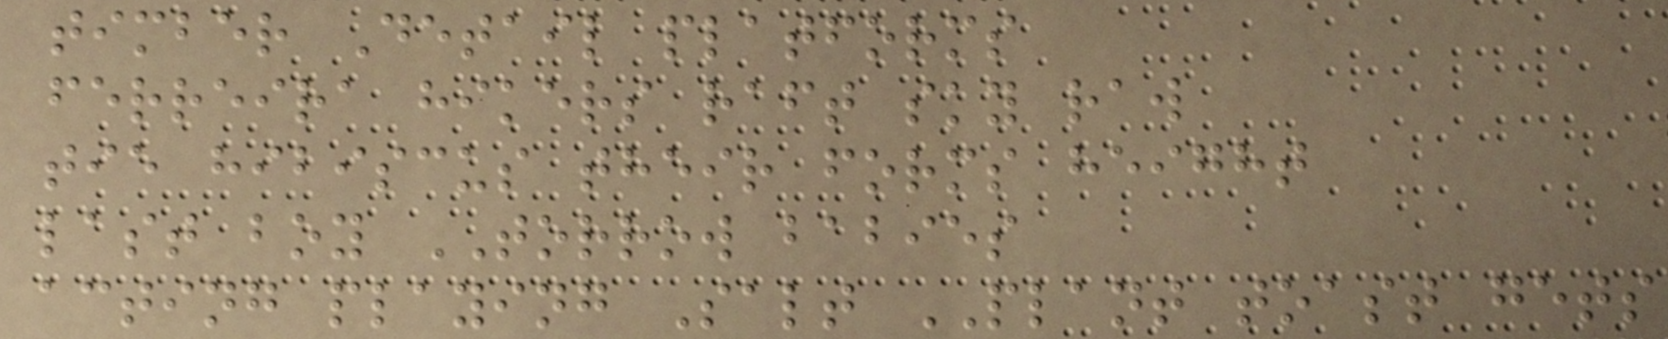timber Detail platforms
ferreira hikers raft sky raw
tie hibiscus their forms height
last boy TORROW babies
acting playing Salt PLANT toast gets
